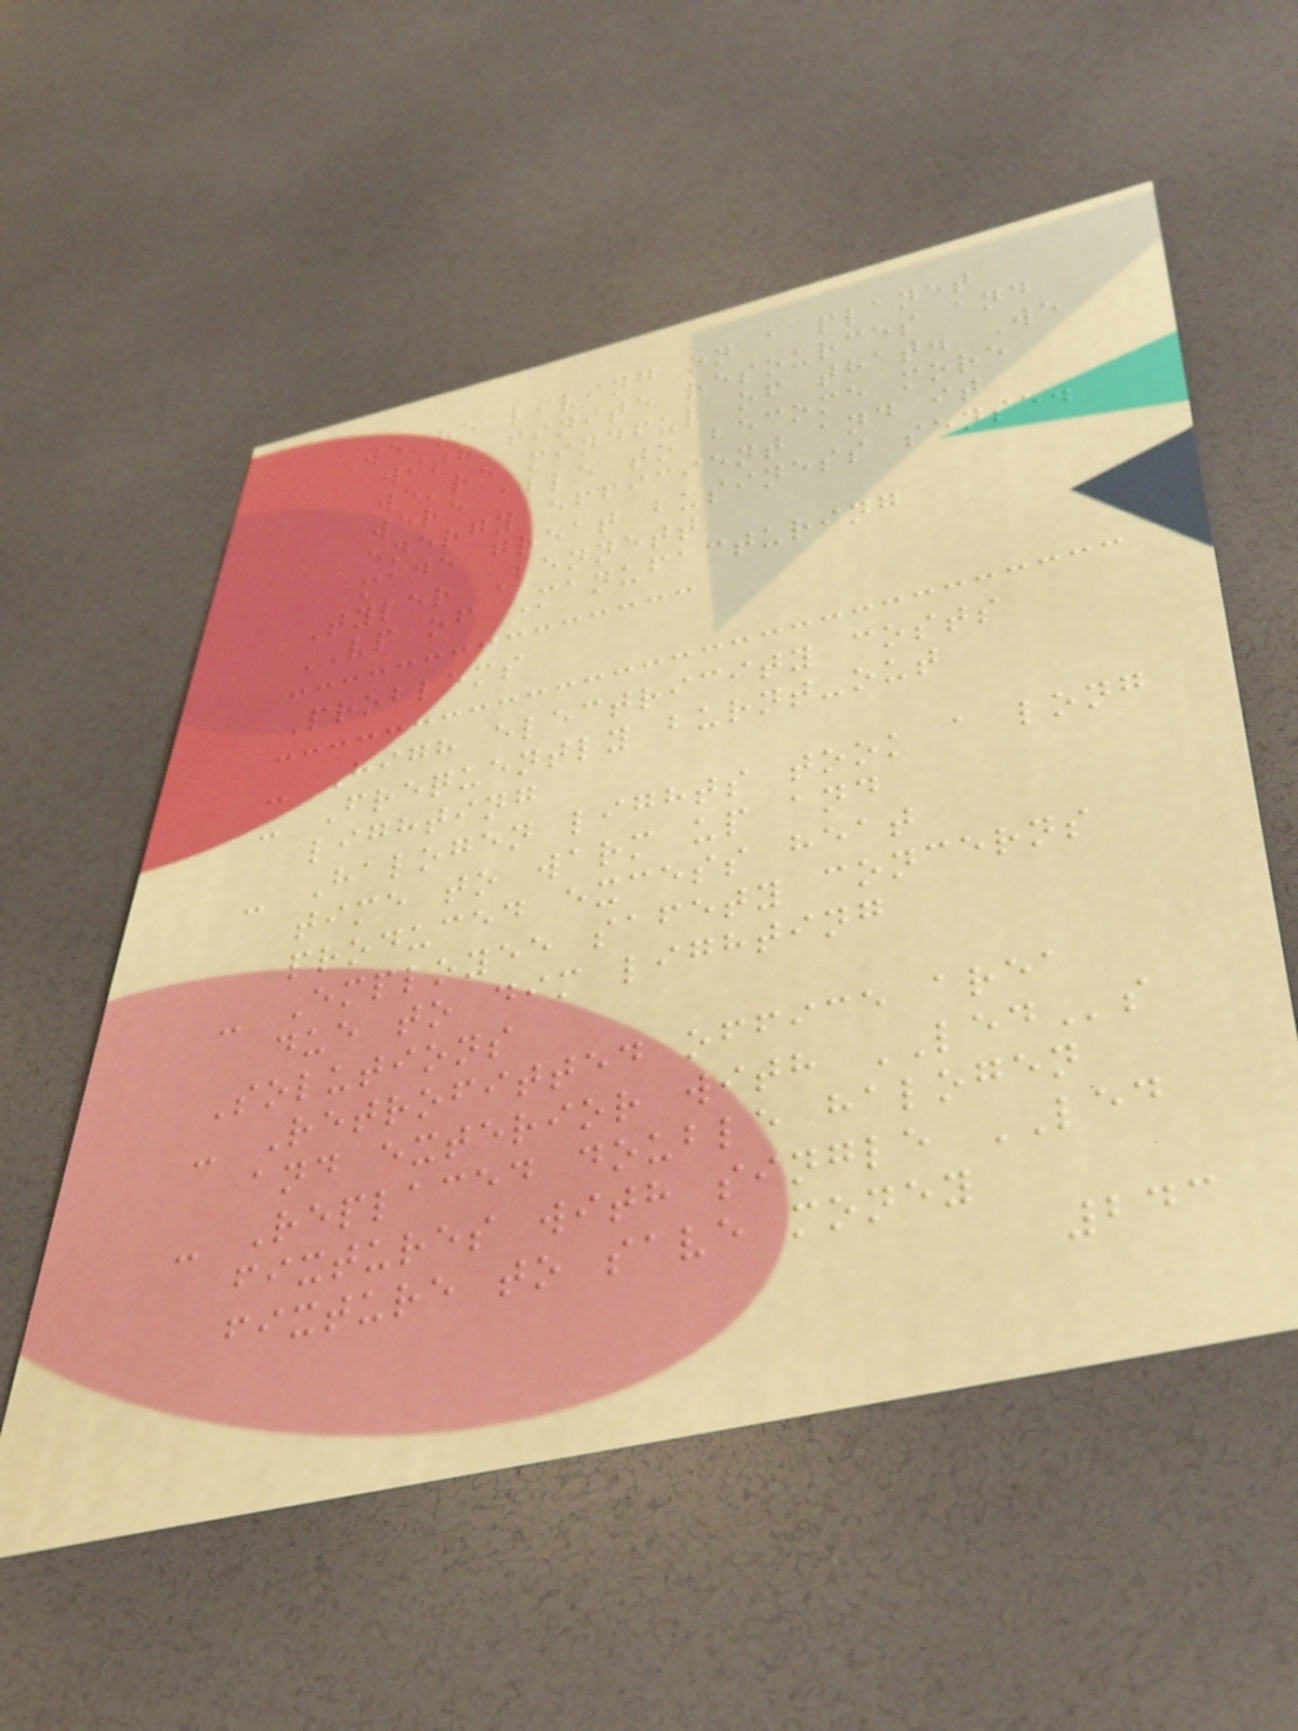We're living on a planet
with finite resources and
we're mindful of that. We
were able to become more
energy efficient and it
made great business sense.
Tyler Bennett
VP of Manufacturing
Problems
- High electricity costs
- Frequently burnt-out
lighting
- Halogen lights took a long
time to warm up and
produced excess heat
- Employee safety concerns
due to dim lighting
Solutions
- Retrofitted office area
and exterior with LEDs
- Replaced double halogen
fixtures with single LED
fixture to save money
243
